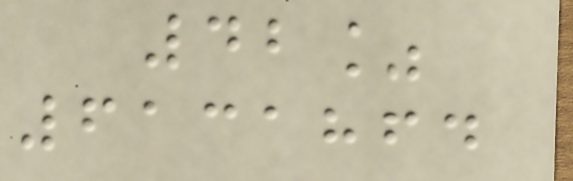42%
6131864
